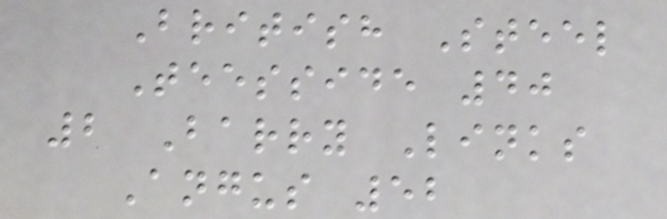British Steel
Teesside 40
2 Barry Links
Angus 52
